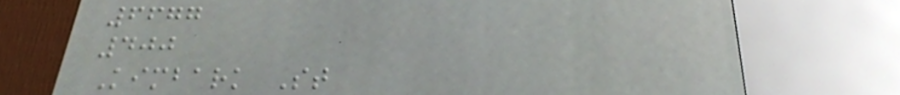6677
400
Kimbark St
